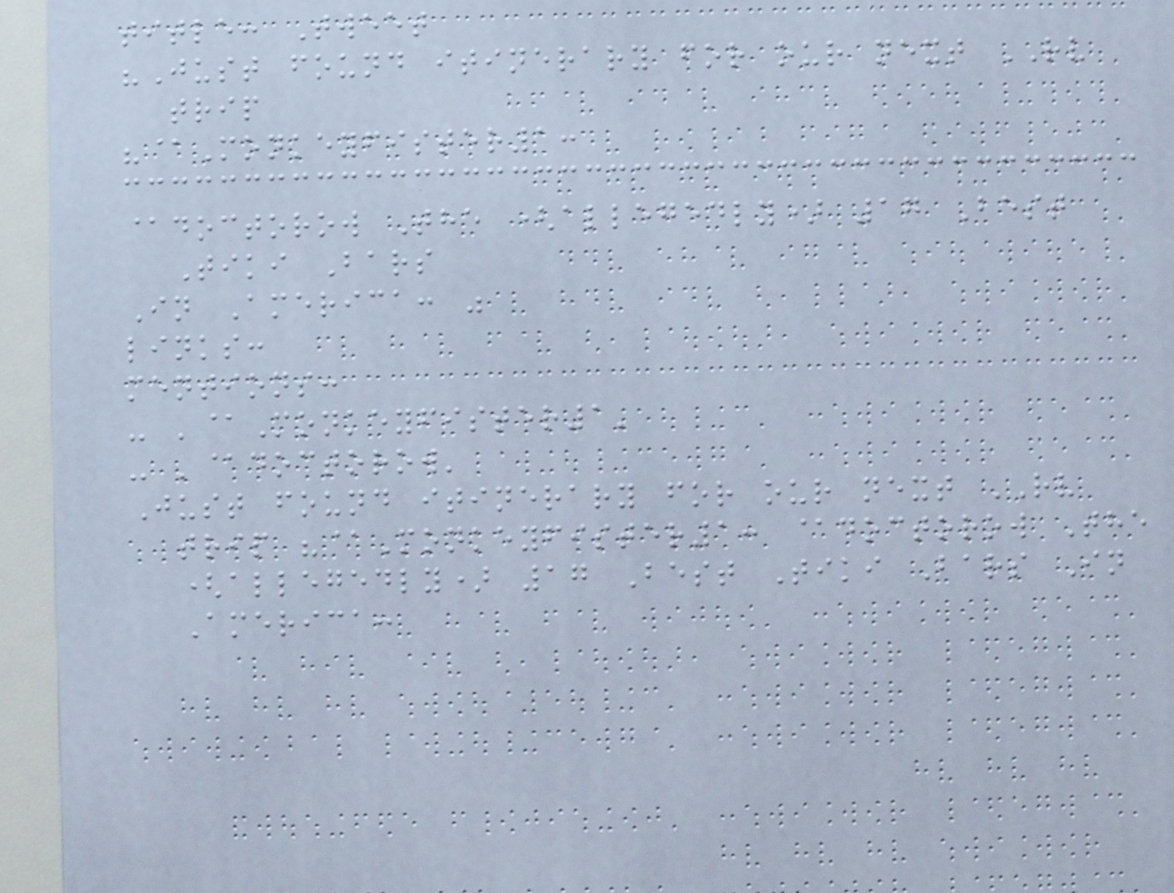title: Tweet
"Just found itinerary for our next RV
trip
"@Monkeyfister1:
@doctorow The (allegedly) 17 Best
Tiki Bars
In America: "
links:
mentions:
- '@Monkeyfister1'
- '@doctorow'
Just found itinerary for our next RV
trip "@Monkeyfister1: @doctorow The
(allegedly) 17 Best Tiki Bars In
America:
